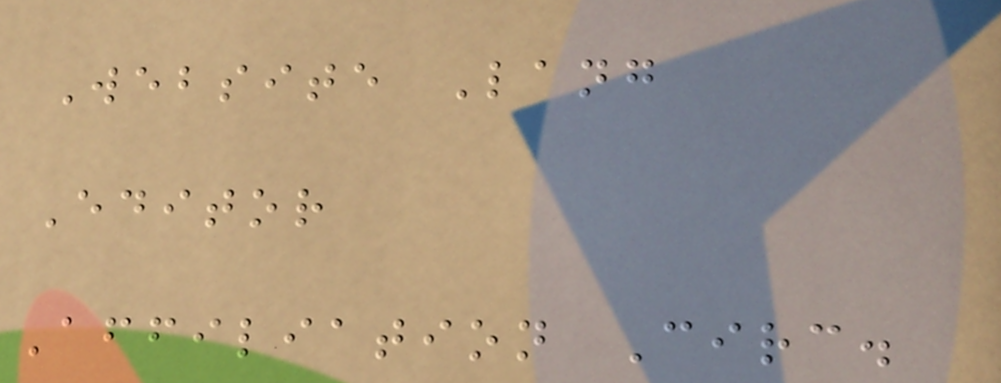Website Lang
Editor
Affiliation Circ.
